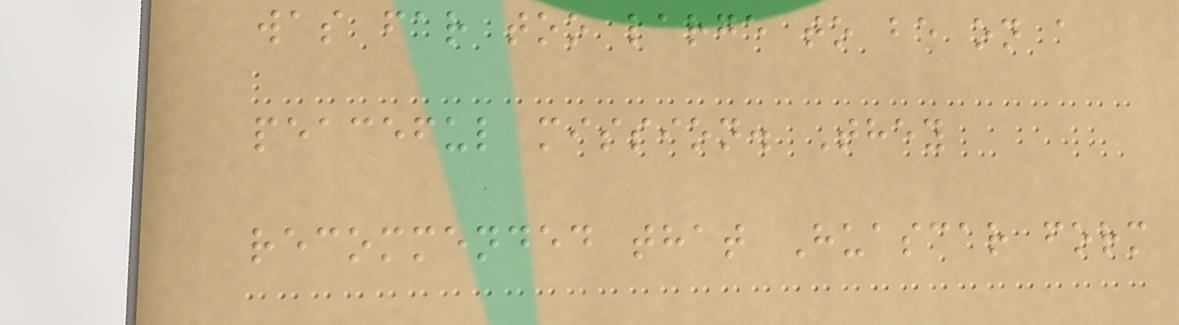was far too large to be on a
peaceful mission. They
recommended that Huascar form
